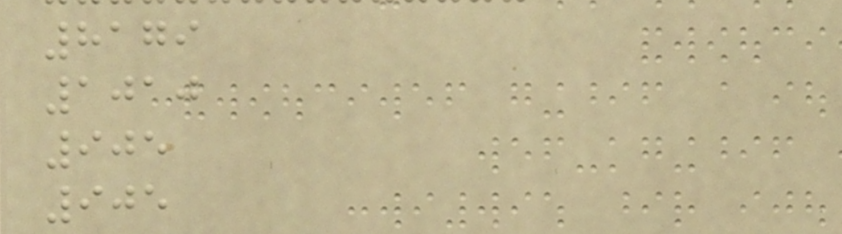8179
1010
905
905
